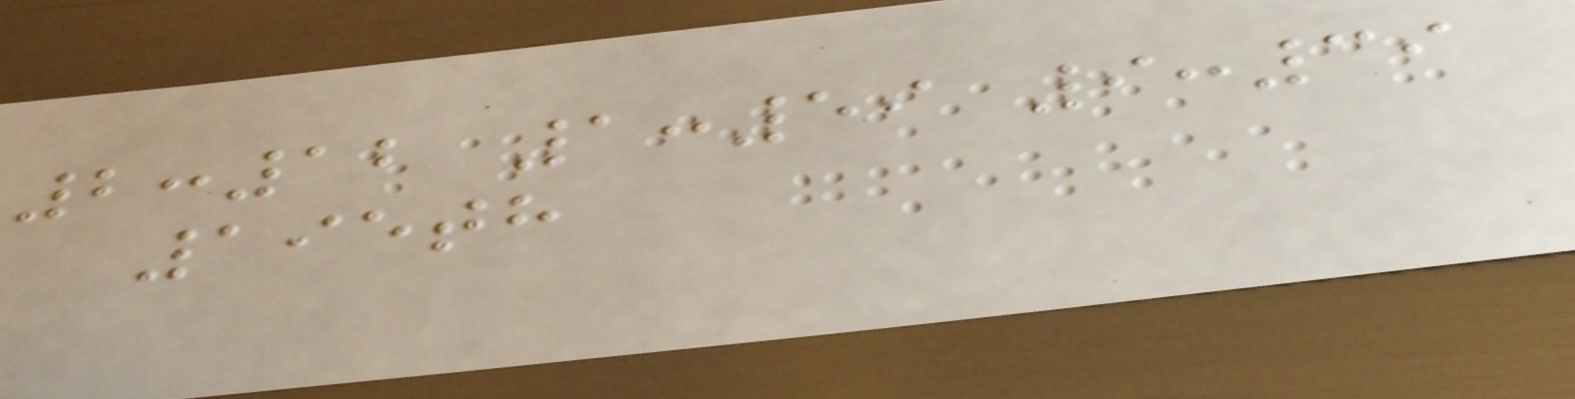2:12 1:59 9:39
195th
